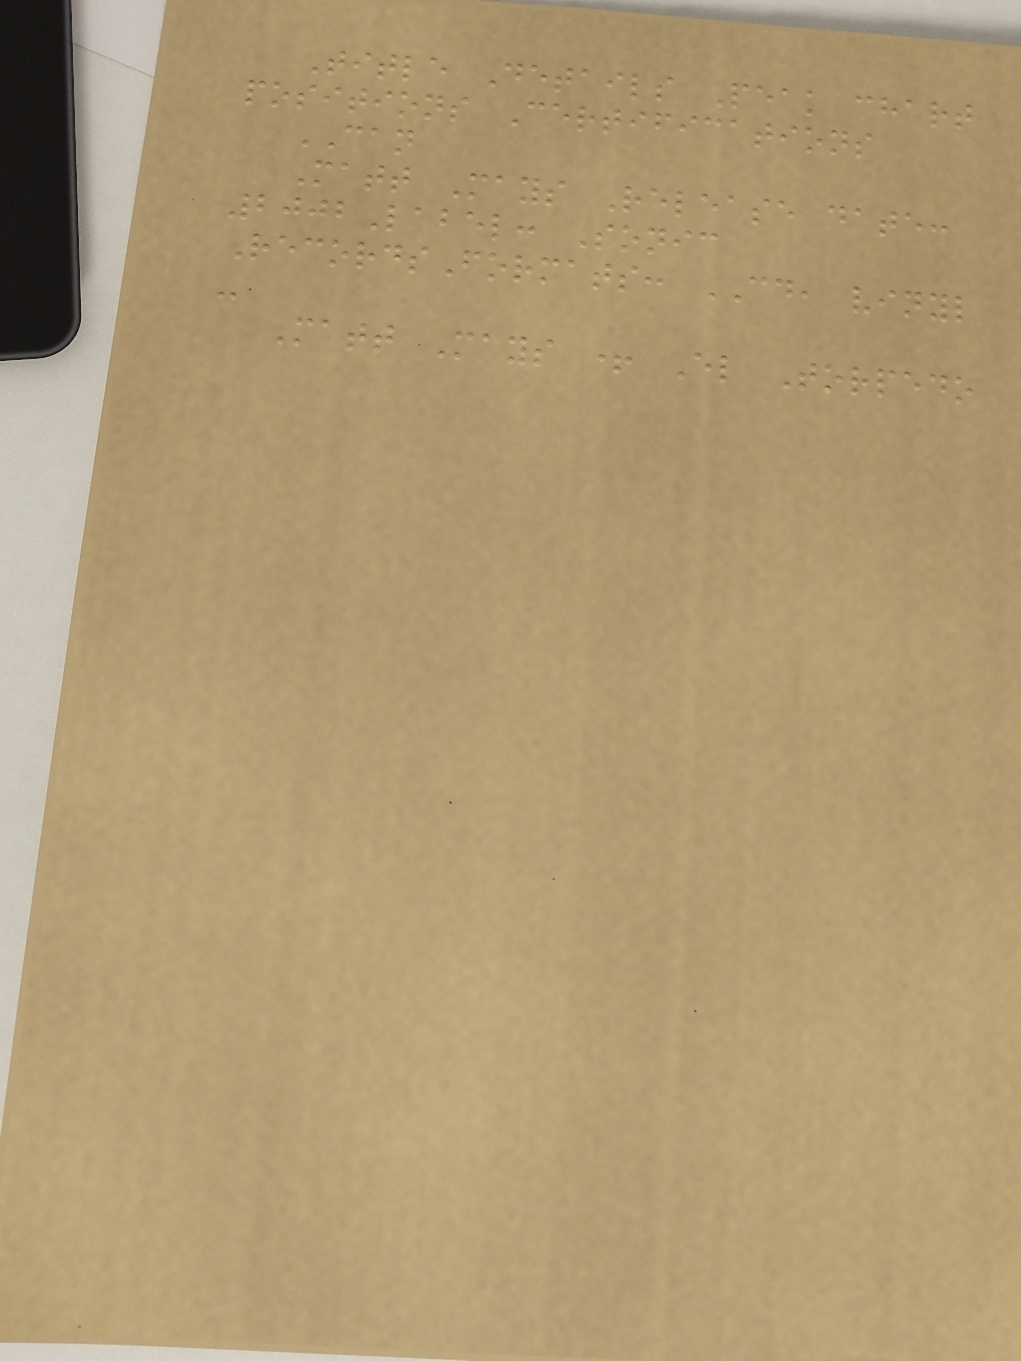Title Details Peak chart
positions Certifications
CAN
Matt Mays Release date:
2002Label: Sonic
RecordsFormats: CD, vinyl
-
Matt Mays + El Torpedo
